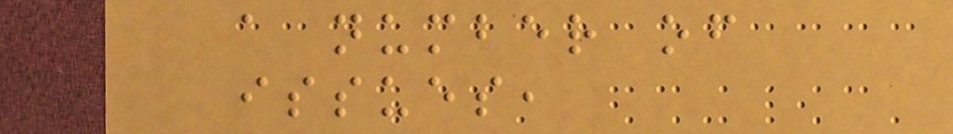a number of
issues,
